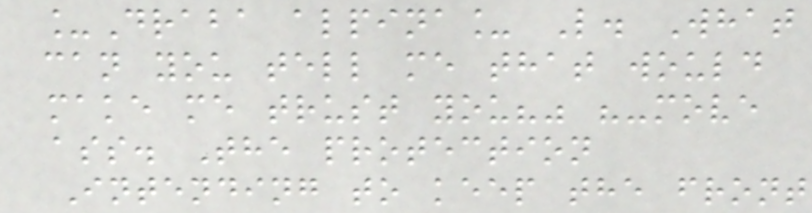_Draba alpina_ L. What
can you tell me that would
make me trust you?" "-move
ass. The protection
Intending to keep the front
